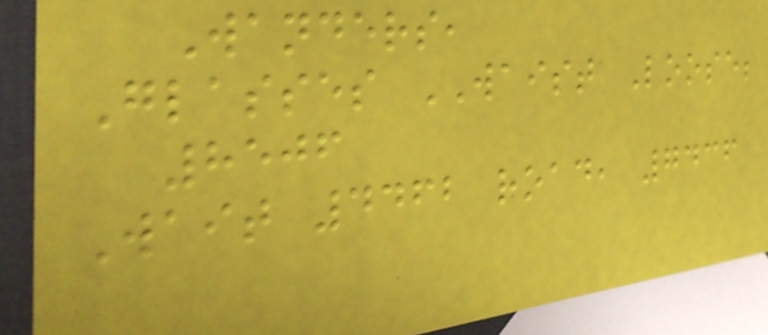Wanders,
Glasses WAIST Loose;
8506
Wait 4462 road, 7436
